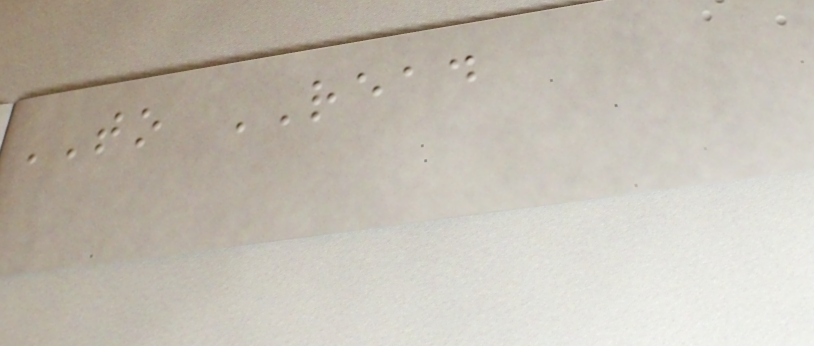TO READ
